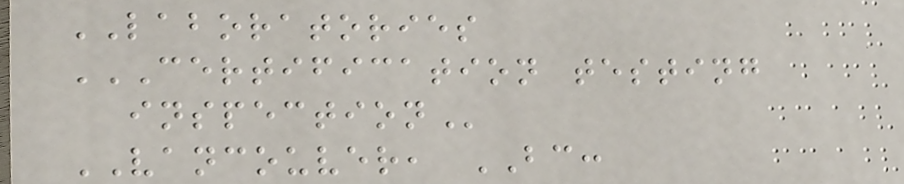LABORATORIES
CERTIFICATION TESTING
INSPECTION
VANCOUVER, BC:
